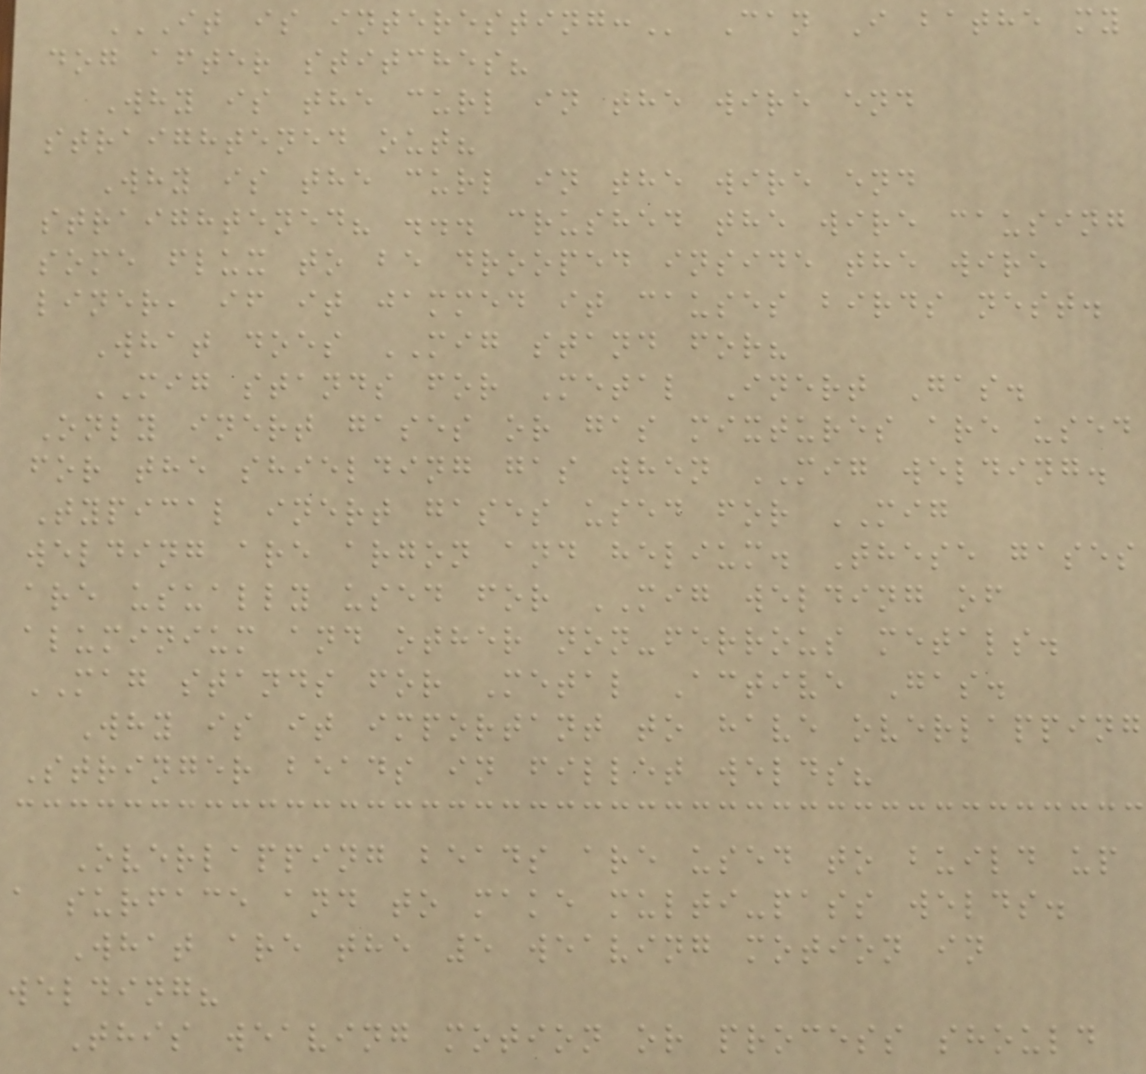IT IS INTERESTING: Can I bathe my
dog after stitches?
Why is the curl in the wire end
straightened out?
Why is the curl in the wire end
straightened? ... crushed the wire causing
some flux to be drooped inside the wire
liner, if it jammed it causes birds nest.
What does MIG stand for?
MIG stands for Metal Inert Gas.
Only inert gases or gas mixtures are used
for the shielding gas when MIG welding.
Typical inert gases used for MIG
welding are argon and helium. These gases
are usually used for MIG welding of
aluminium and other non-ferrous metals.
MAG stands for Metal Active Gas.
Why is it important to have overlapping
Stringer beads in fillet welds?
Overlapping beads are used to build up
a surface and to make multi-pass welds.
What are the 5 weaving motion in
welding?
This weaving motion or process should
